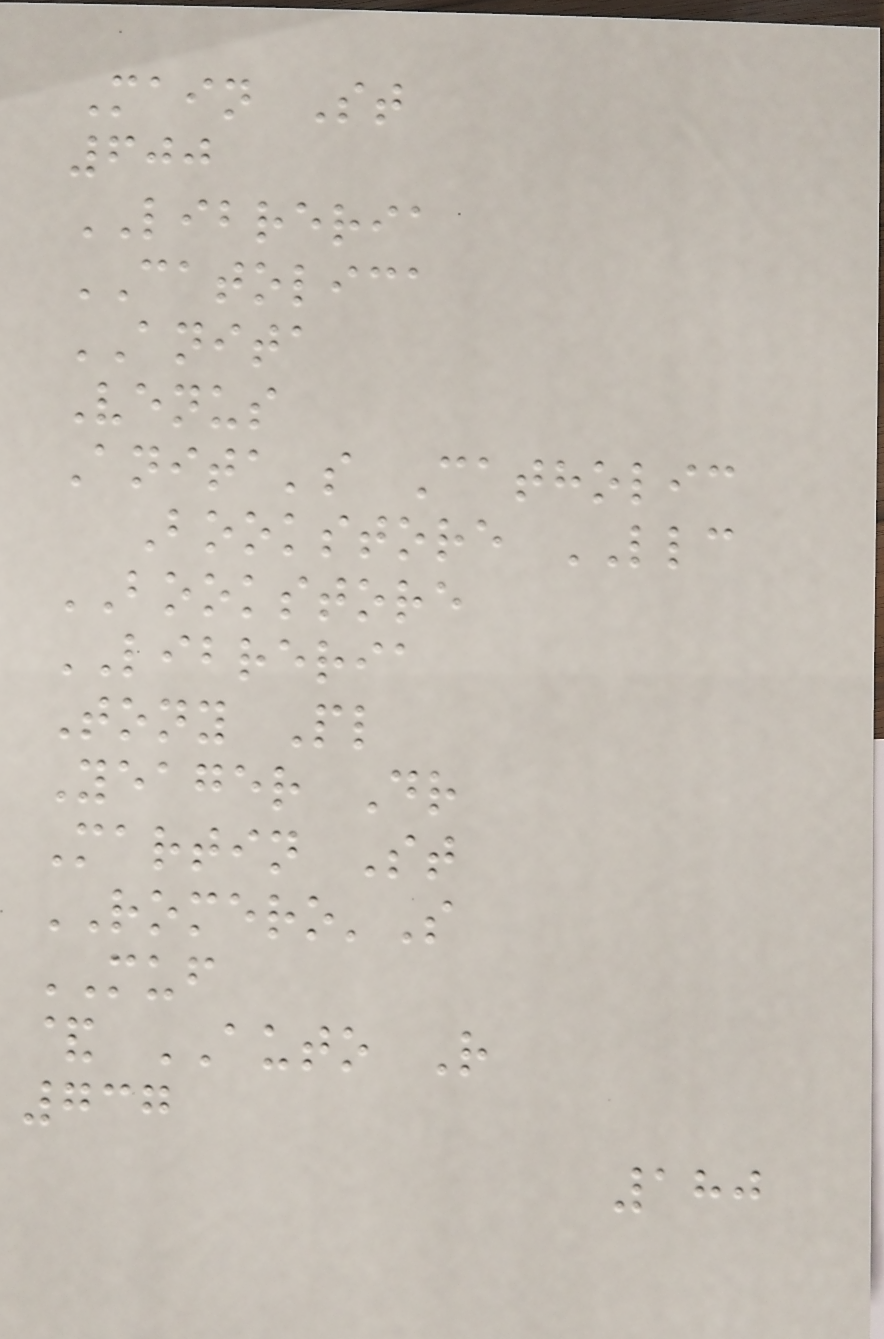Main St
600
LIBRERIA
CATOLICA
ANITA
Venus
Anita's Catholic
Bookstore LLC
BOOKSTORE
LIBRERIA
Tony Pl
Yeager Dr
Martin St
ROMERO'S
MUF
& AUTO R
737
180
